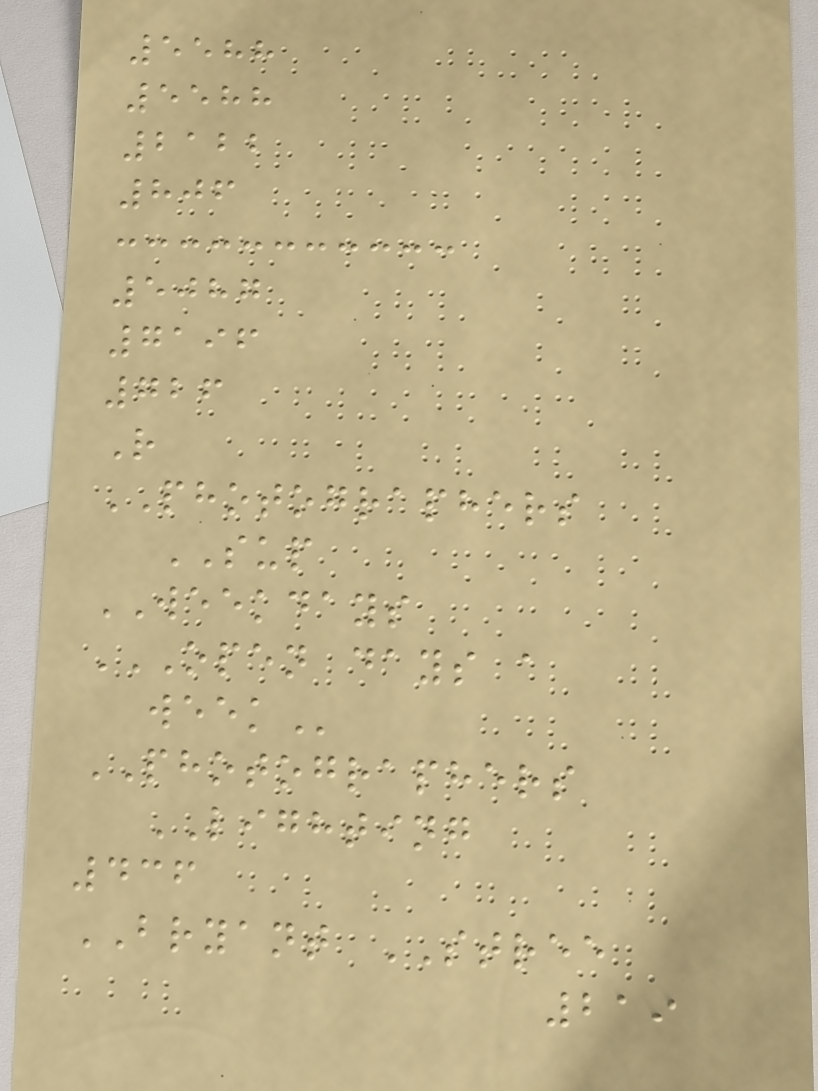5588
5588
2122
806
5087
7196
726
R
PHOTOGRAPHERS
SUP
WEEKDAYS
OPEN DAYS A
WEEK
PHOTOGRAPHERS
LIGHTING
436
BRYANT STREE
219
